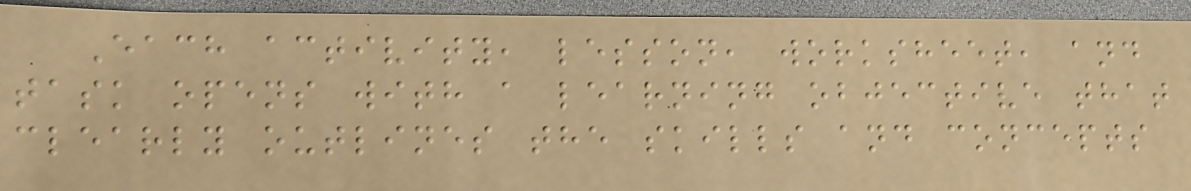Each activity, lesson, worksheet, and
task opens with a learning objective that
clearly outlines the skills and concepts
